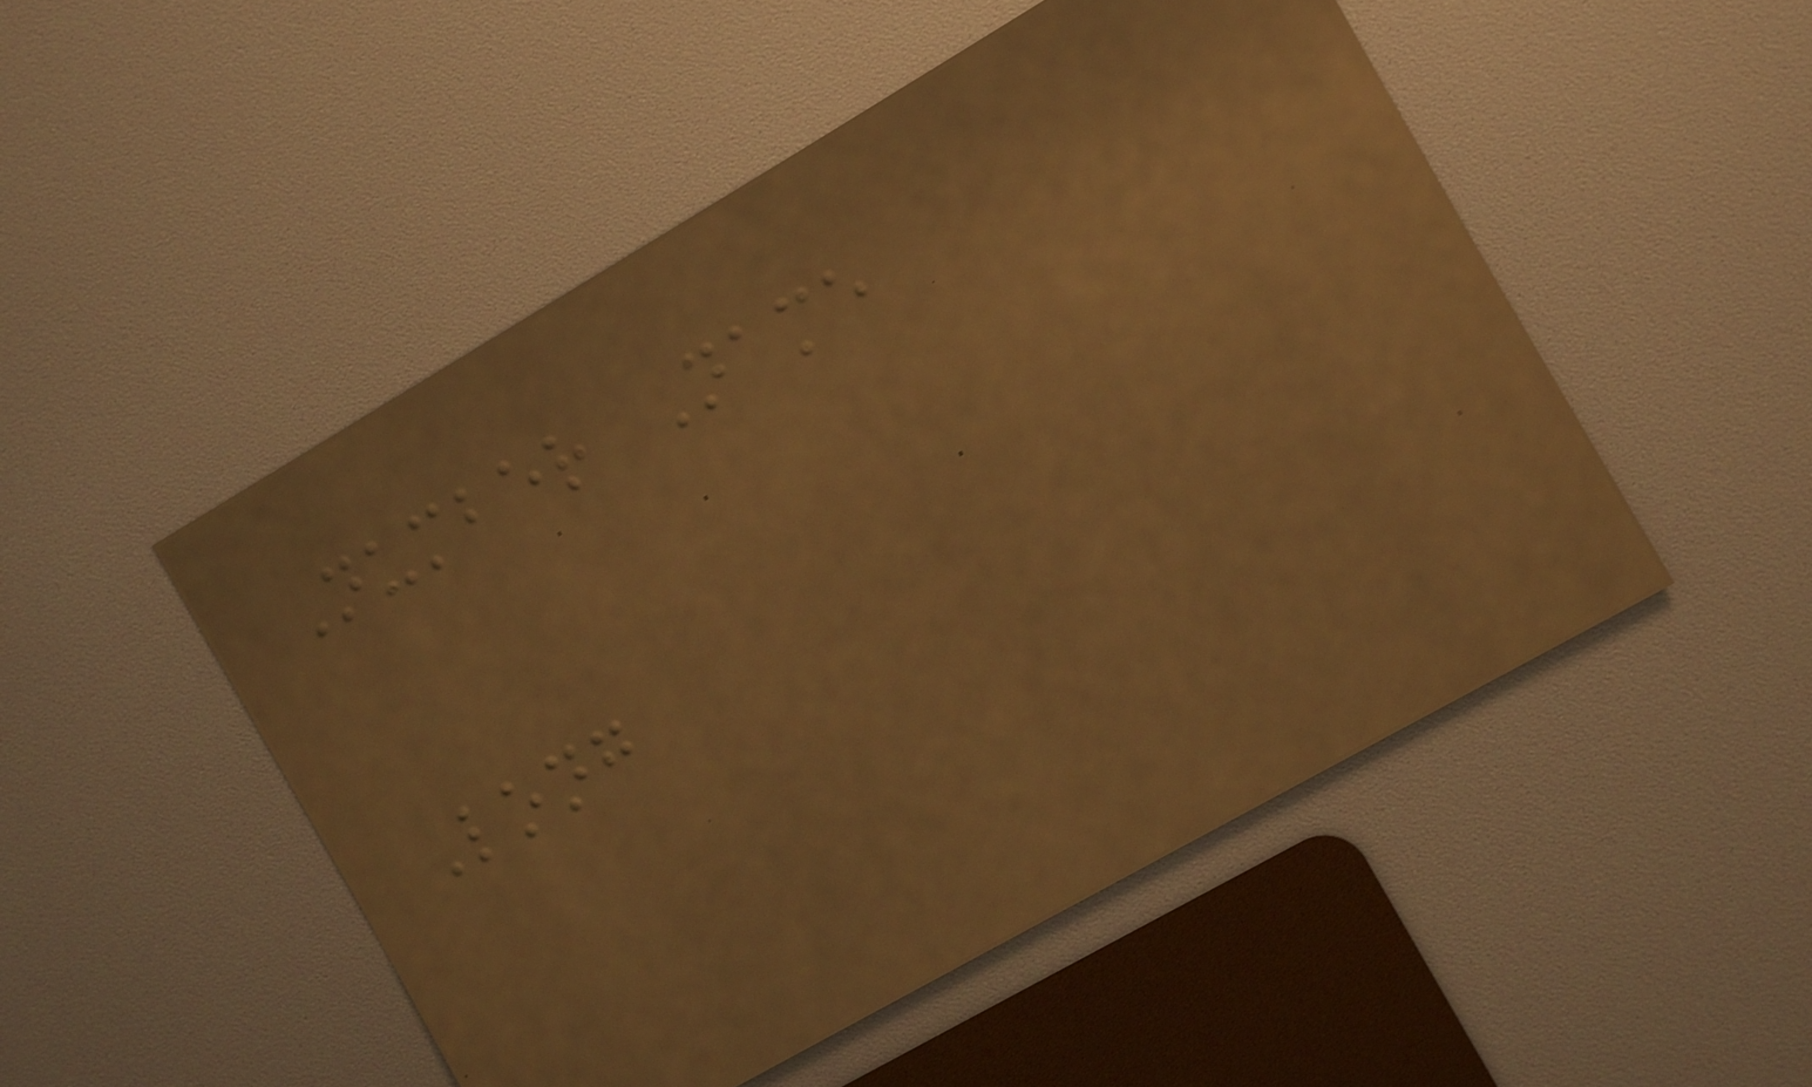Number Name
Long
